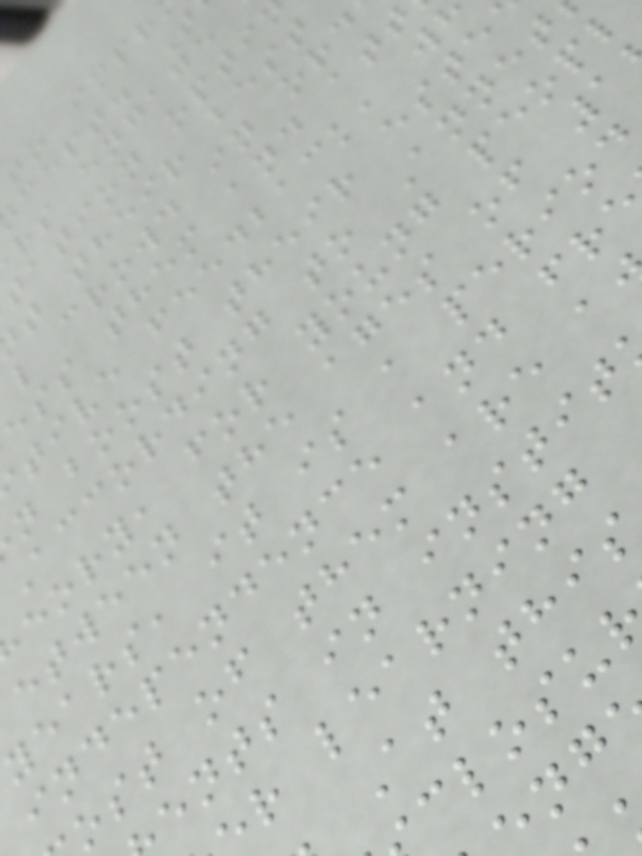to impr
cept. T
rs engage
tation opti
t their best
l crowd in ord
ess them and att
tive feedback, w
n boost their este
According to Annet
eory, for young peopl
etween the ages of 1
years, it is a period
independence and fr
ost of them are a
ents in instit
r learning
At this
